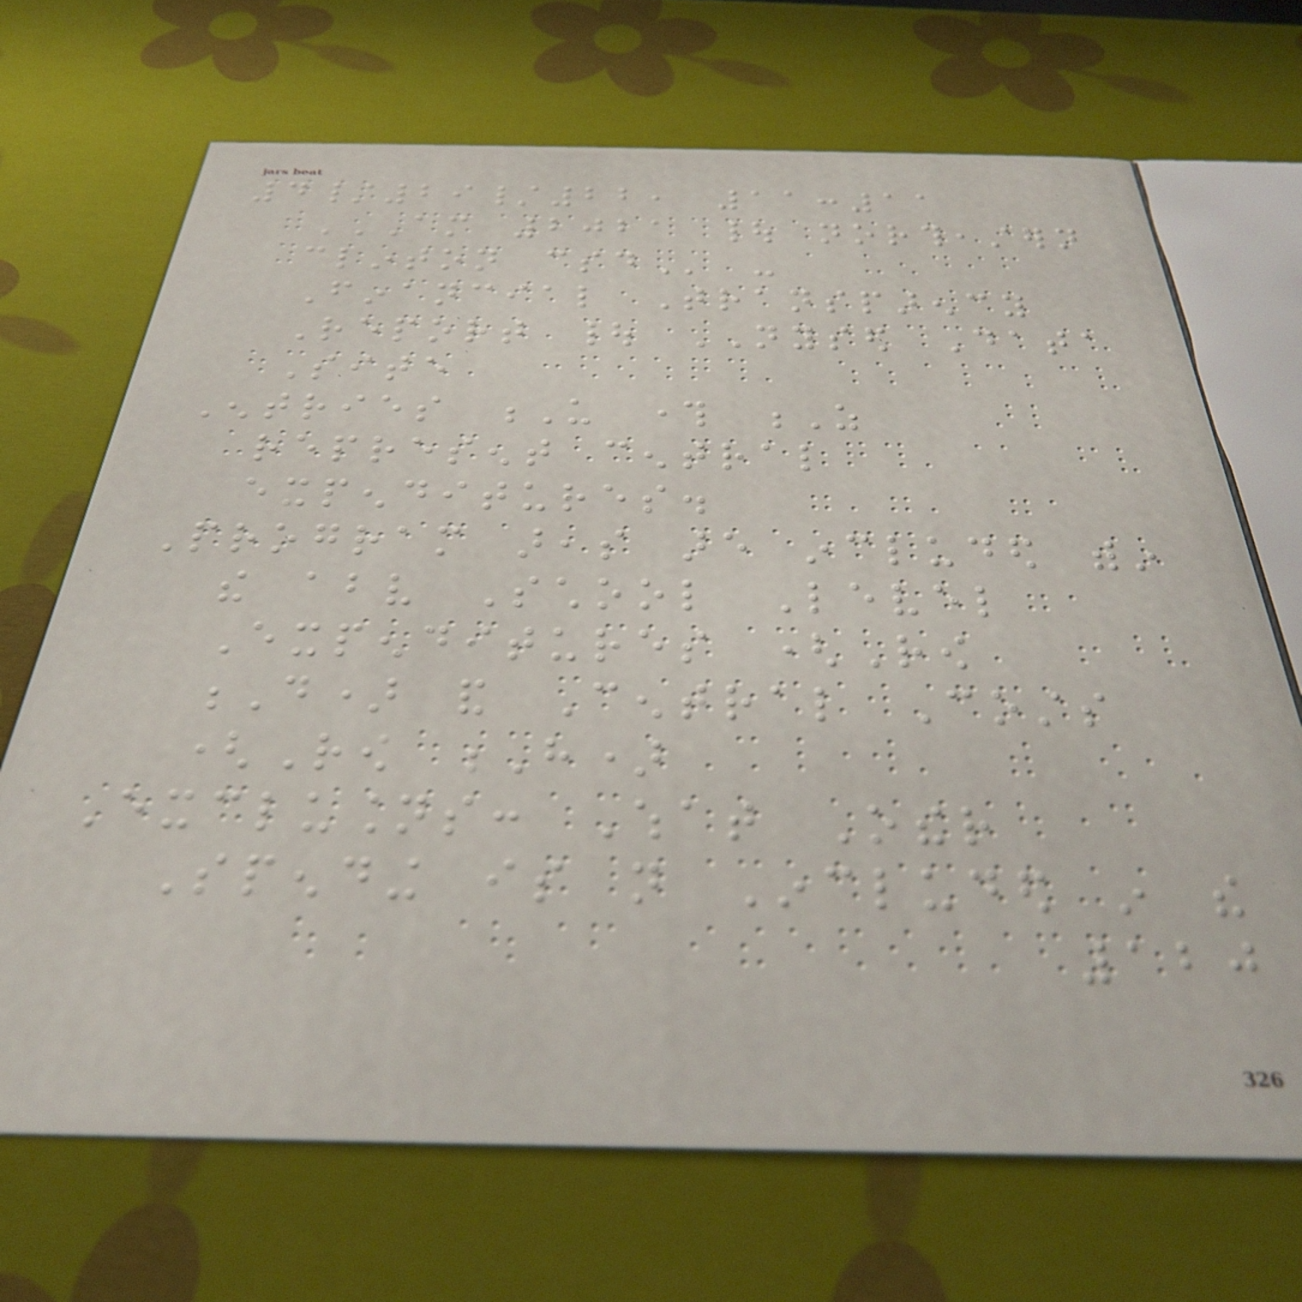4/29/22, 11:11
AM 2021 | NORTHEASTERN
CLINTON CSD -
Financial Transparency
Report | NYSED Data
Site
Entries U through Z
represent central
expenditures.
Program areas are included within
the above School Level
Expenditures (Row
D) and Central Costs
(Row H)
Exclusions: What Other
Spending is not Included in the
120
